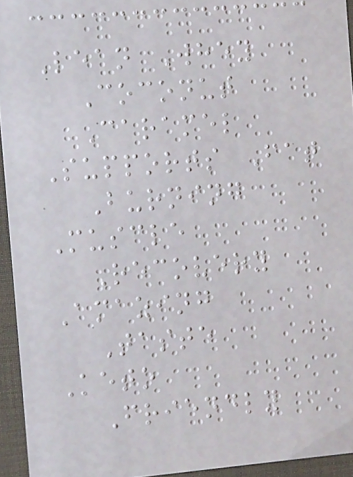Lean Whey
Coconut
Caramel
Supports Fat
Burning
Muscle
Recovery
Amazing
Taste
Keto
Friendly
